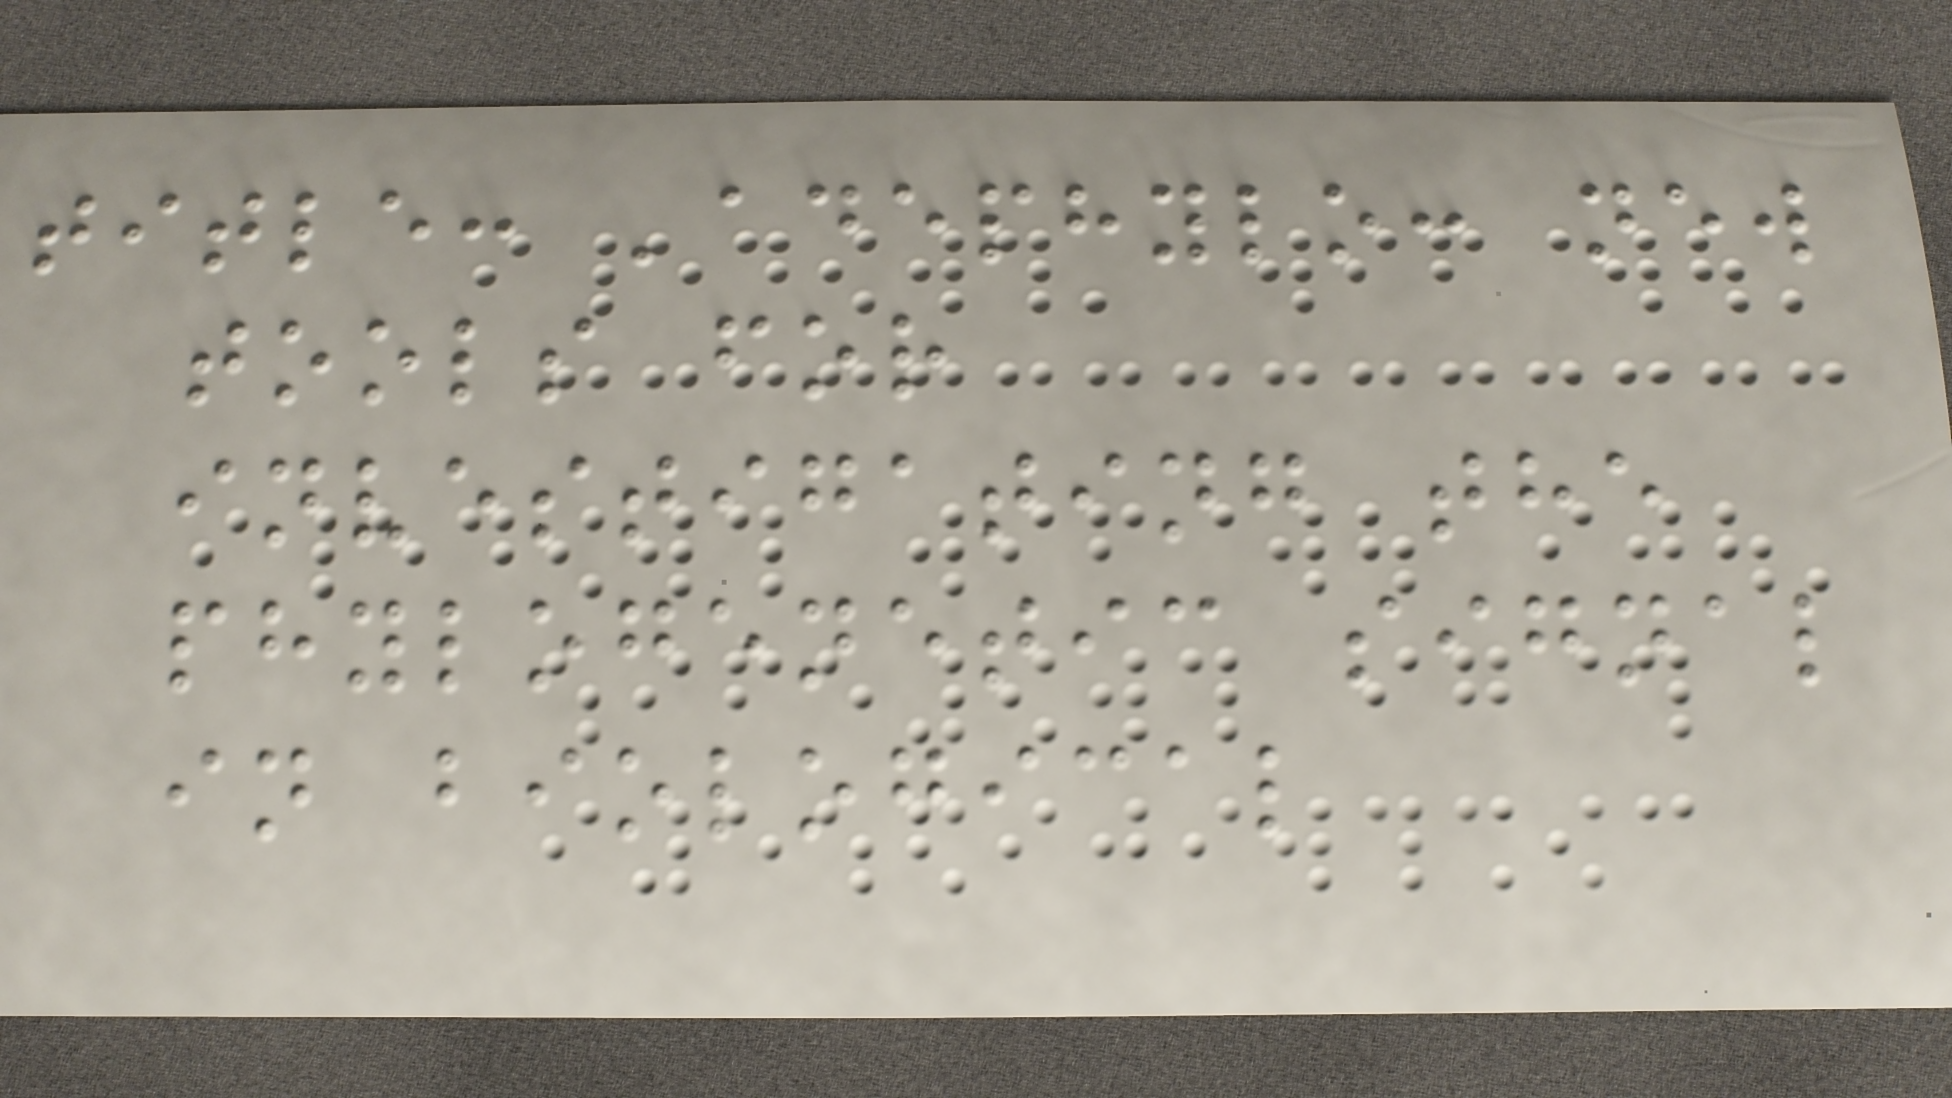title: 'adephylo: new
tools for
investigating the
phylogenetic signal
in biological
